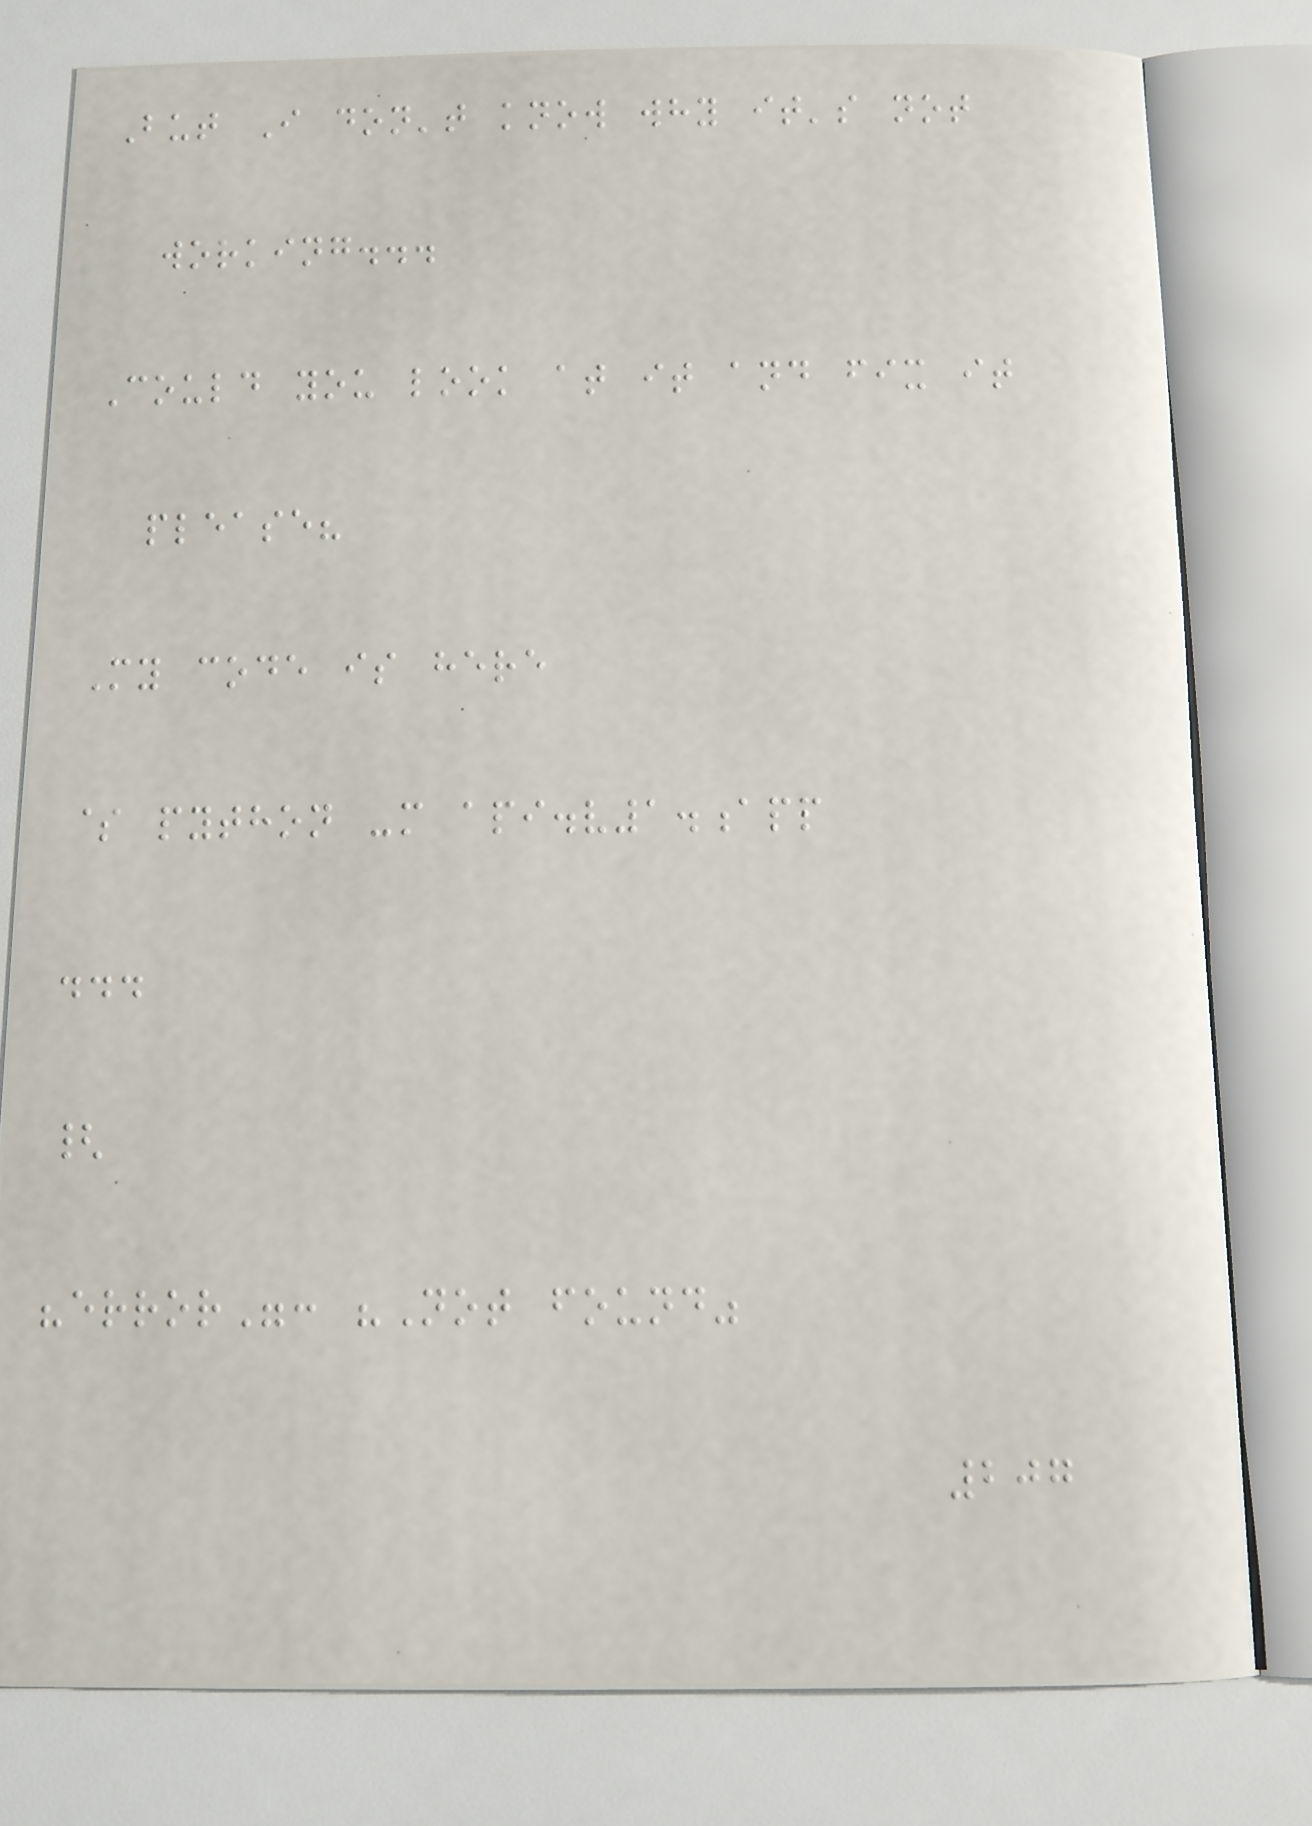But I don't know why it's not
working...
Could you look at it and fix it
please?
My code is here
$ python -m api.v1.app
...
{
"error": "Not found"
207
